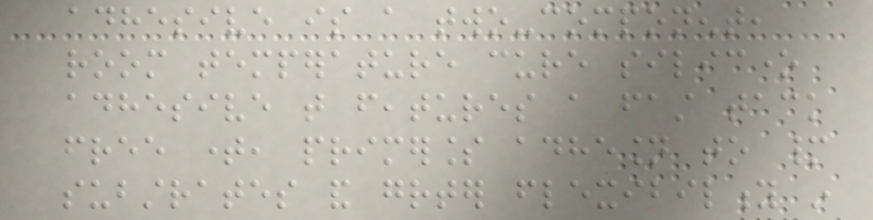adhesive is a two-component,
room temperature cure silicone
adhesive that features a fast tack
free time, primerless adhesion to many
substrates and greater flexibility in
